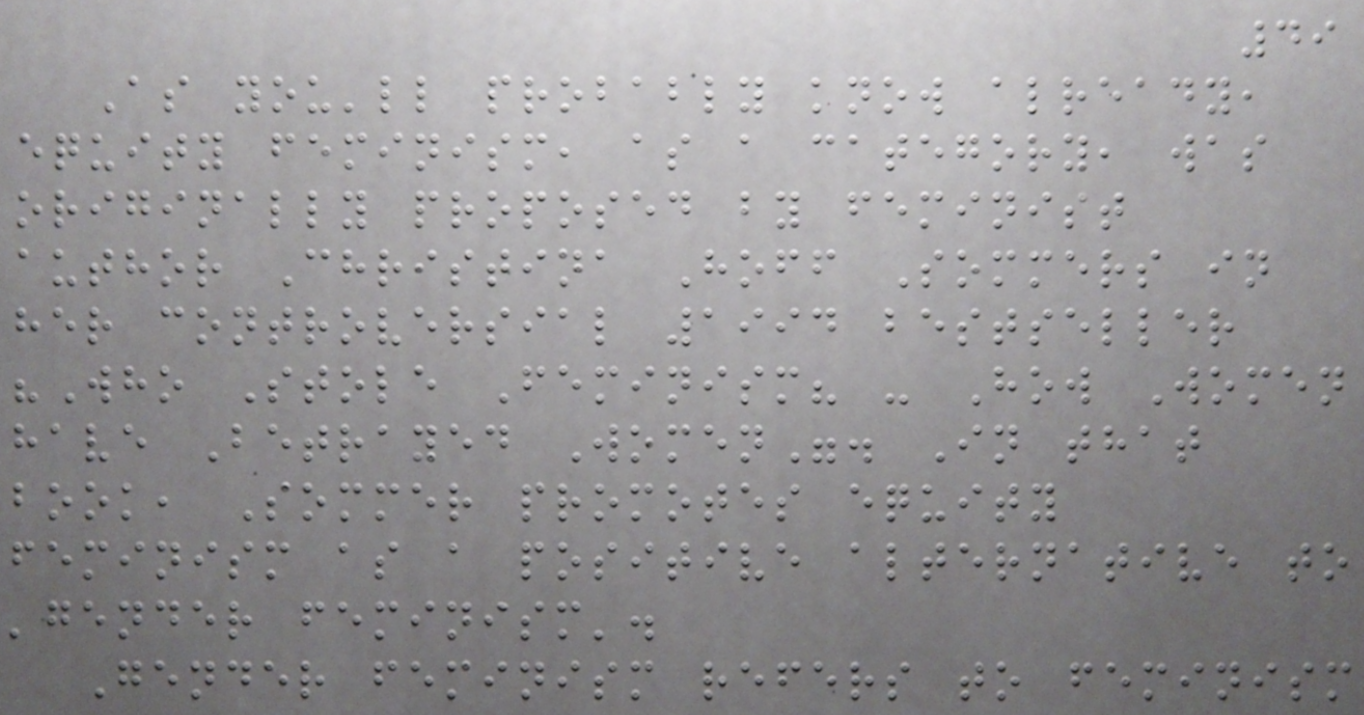49
As you'll probably know already,
equity feminism, as a category, was
originally proposed by feminist
author Christina Hoff Sommers in
her controversial 1994 bestseller
"Who Stole Feminism? - How Women
have Betrayed Women". In that
book, Sommer promotes equity
feminism as a positive alternative to
'gender feminism'.
Gender feminism refers to feminism
